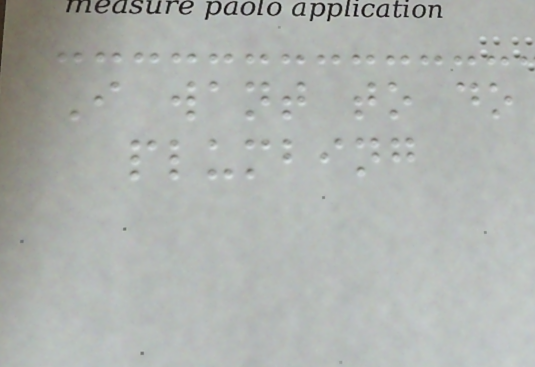I want to do
plumbing
